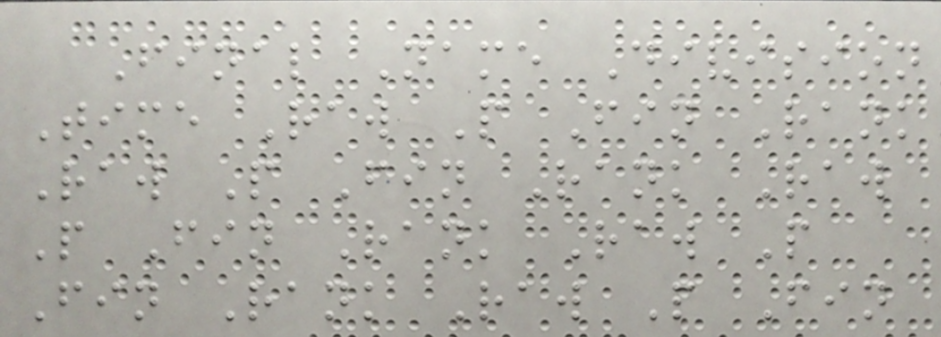Final Name Division
Time Raw P Fin Rank
Raw P Fin Rank Raw
P Fin Rank Raw P
Fin Rank Raw P Fin
